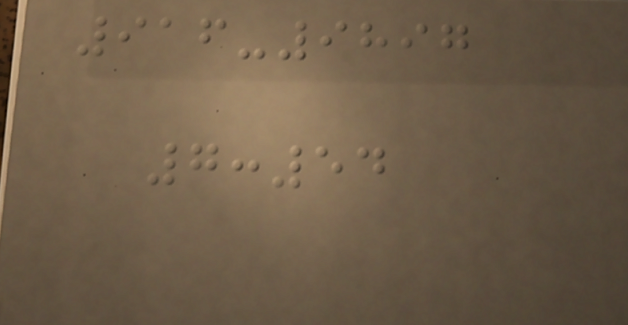916-9897
7:54
